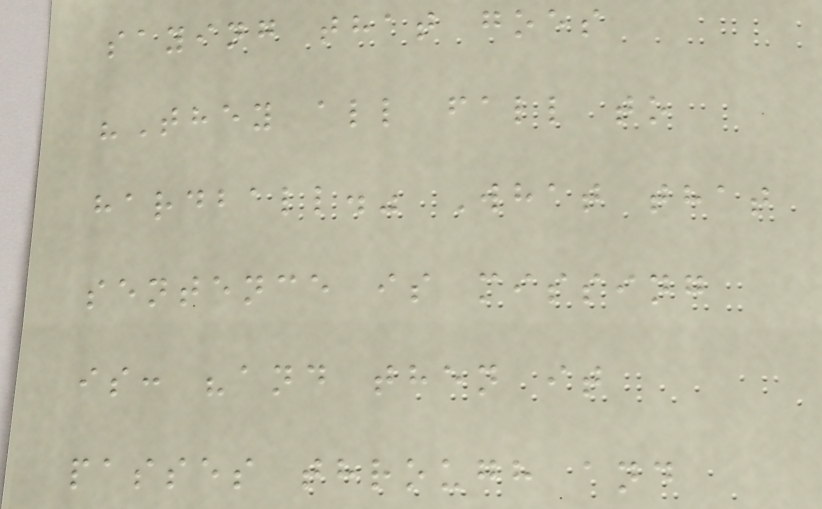saying that goes
"They all fall to
hardball." What that
sentence is missing
is: "and then it
passes through and
